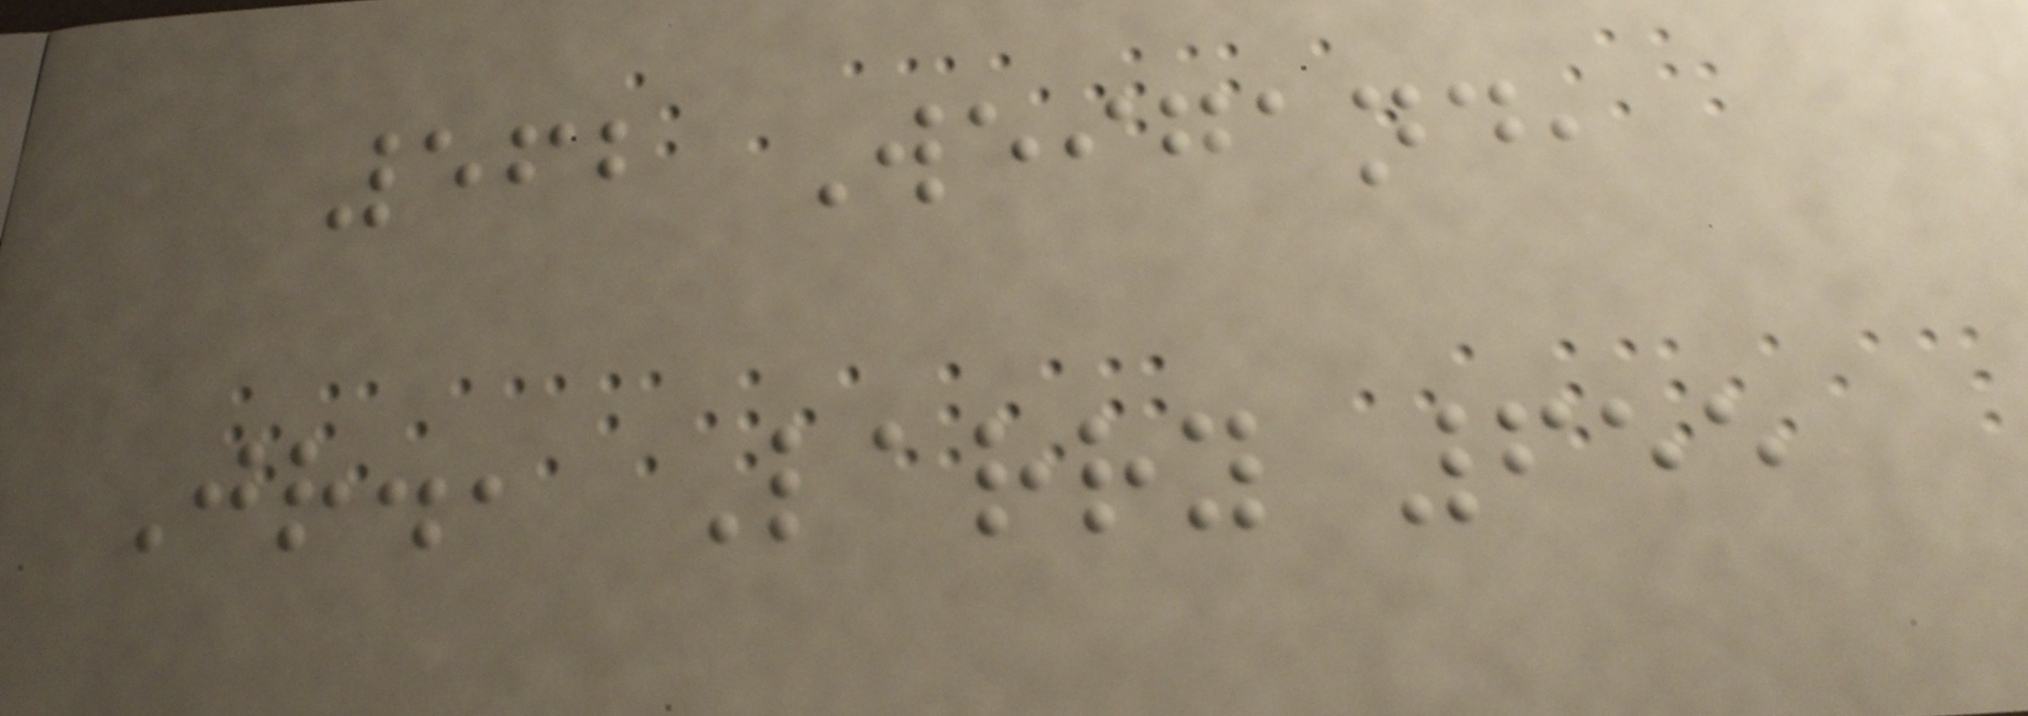562 Weigand,
Jr., Larry 655
